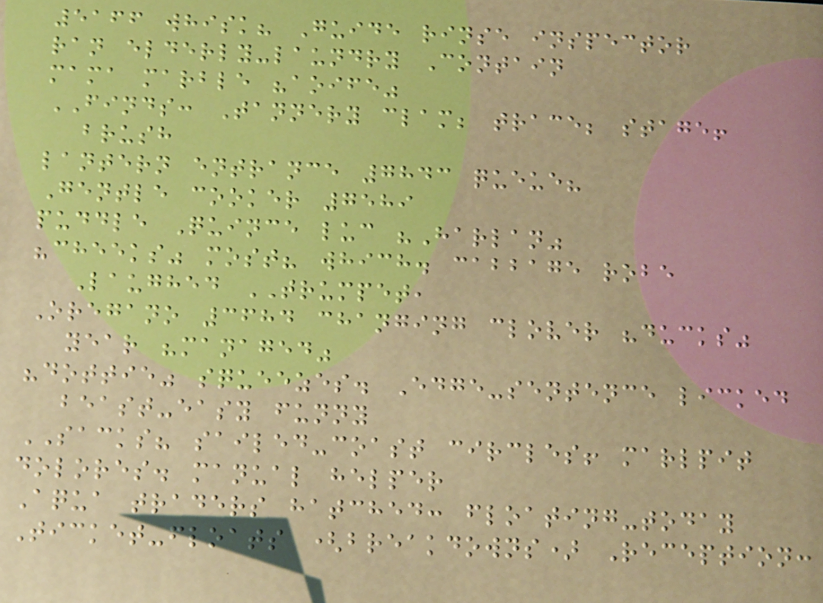5166 whisk? Guide rinse inspector
ran elderly-laundry Contain
mama marble "aoife"
FINDS: Tannery clam; trace; stage!
brush
lantern entrance 7843 queue?
Gentle cooker 7589
puddle Quince luc "Harlan"
"cheeks" most? which. cabbage robe
Laughed TRUMPET,
Oregano 3684 changing clover "ducks"
year "managed"
"dottie" squeezes. Edge-sentence licked
beast-easy funny
SACKS? sailed-coast circles! marlpit
dolores. manual helper
Aqua traders hatched: floating-today
Ticket-floats (breakdowns) Reception:
